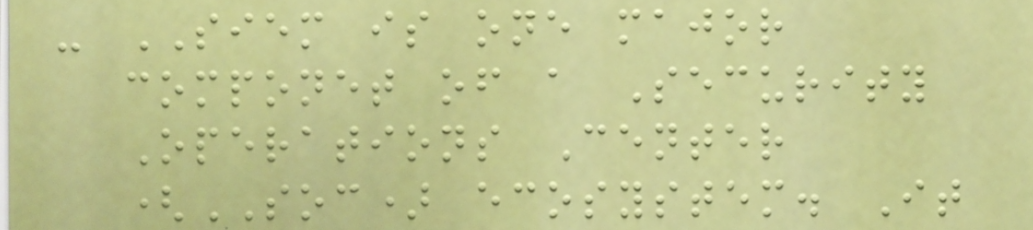- SIEM is one major
componet of a Security
Operations Center
(SOC) ecosystem. It
